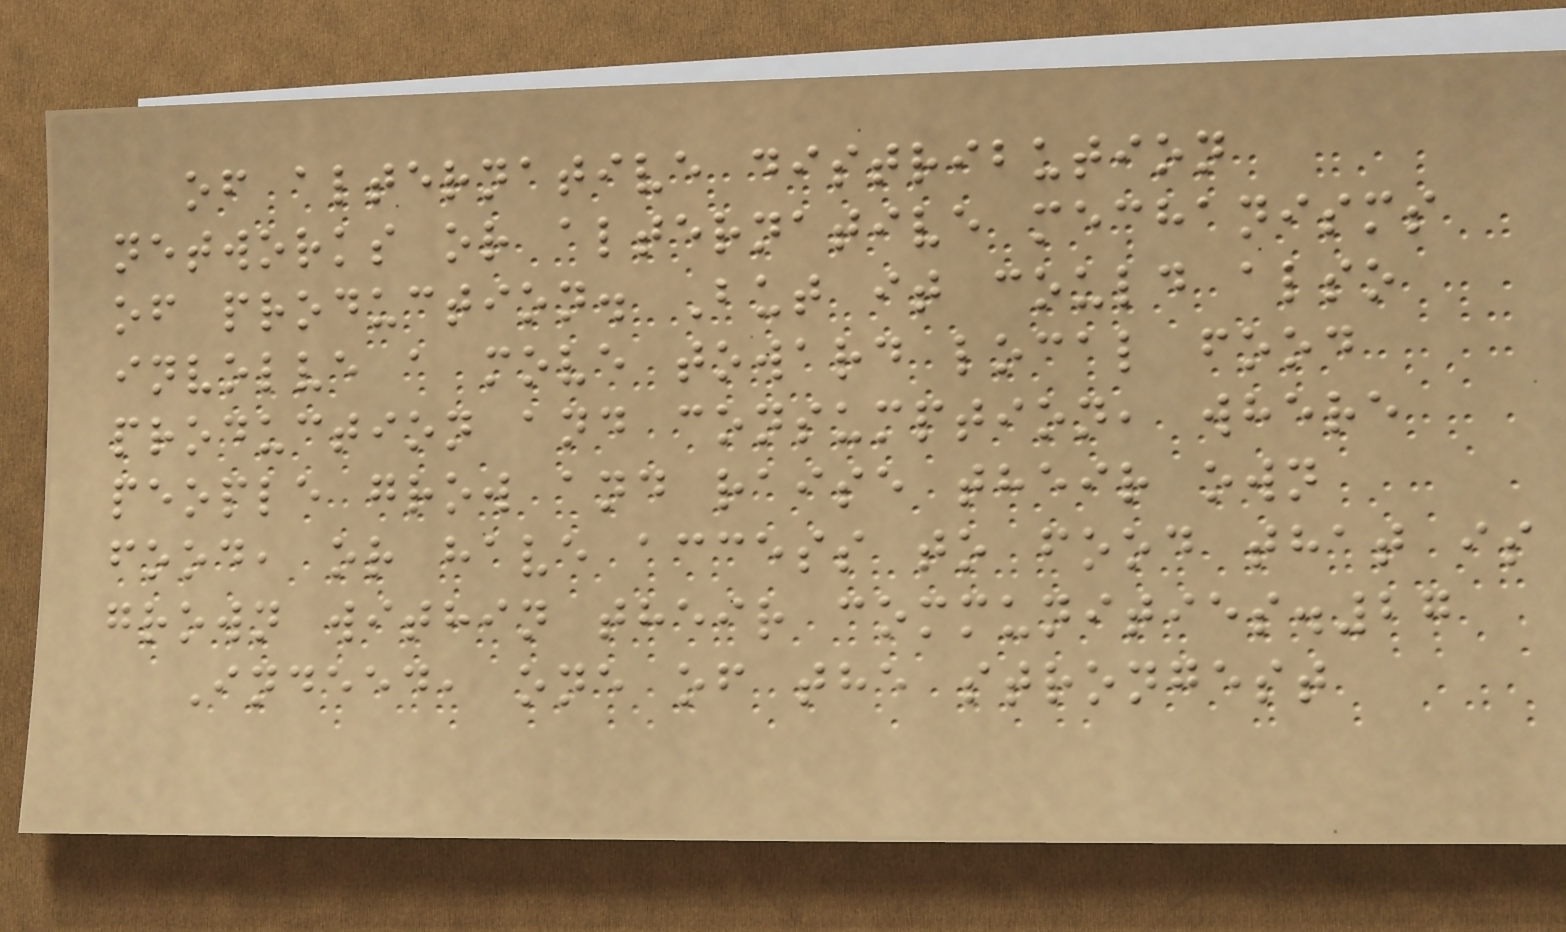of alternative distribution
networks or alternative mechanisms
of production. But it could also
involve a move toward local food
production and consumption, where
people grow and raise their own
food, or have access to food that is
grown within their communities.27
Indeed, one of the strongest
